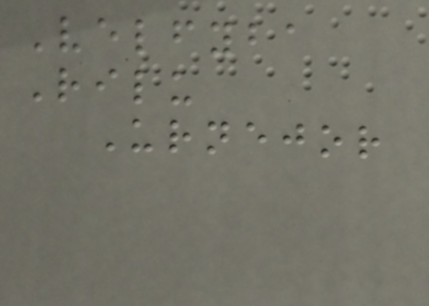Velfyba
Rilu
Urnejor
